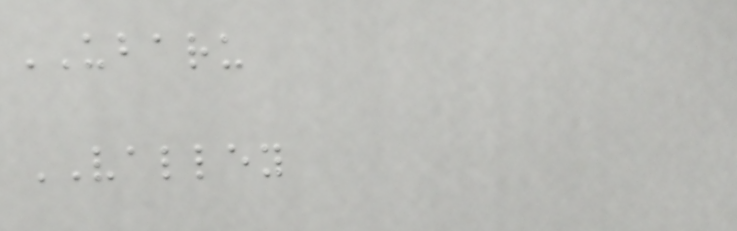UBARU
VALLEY
